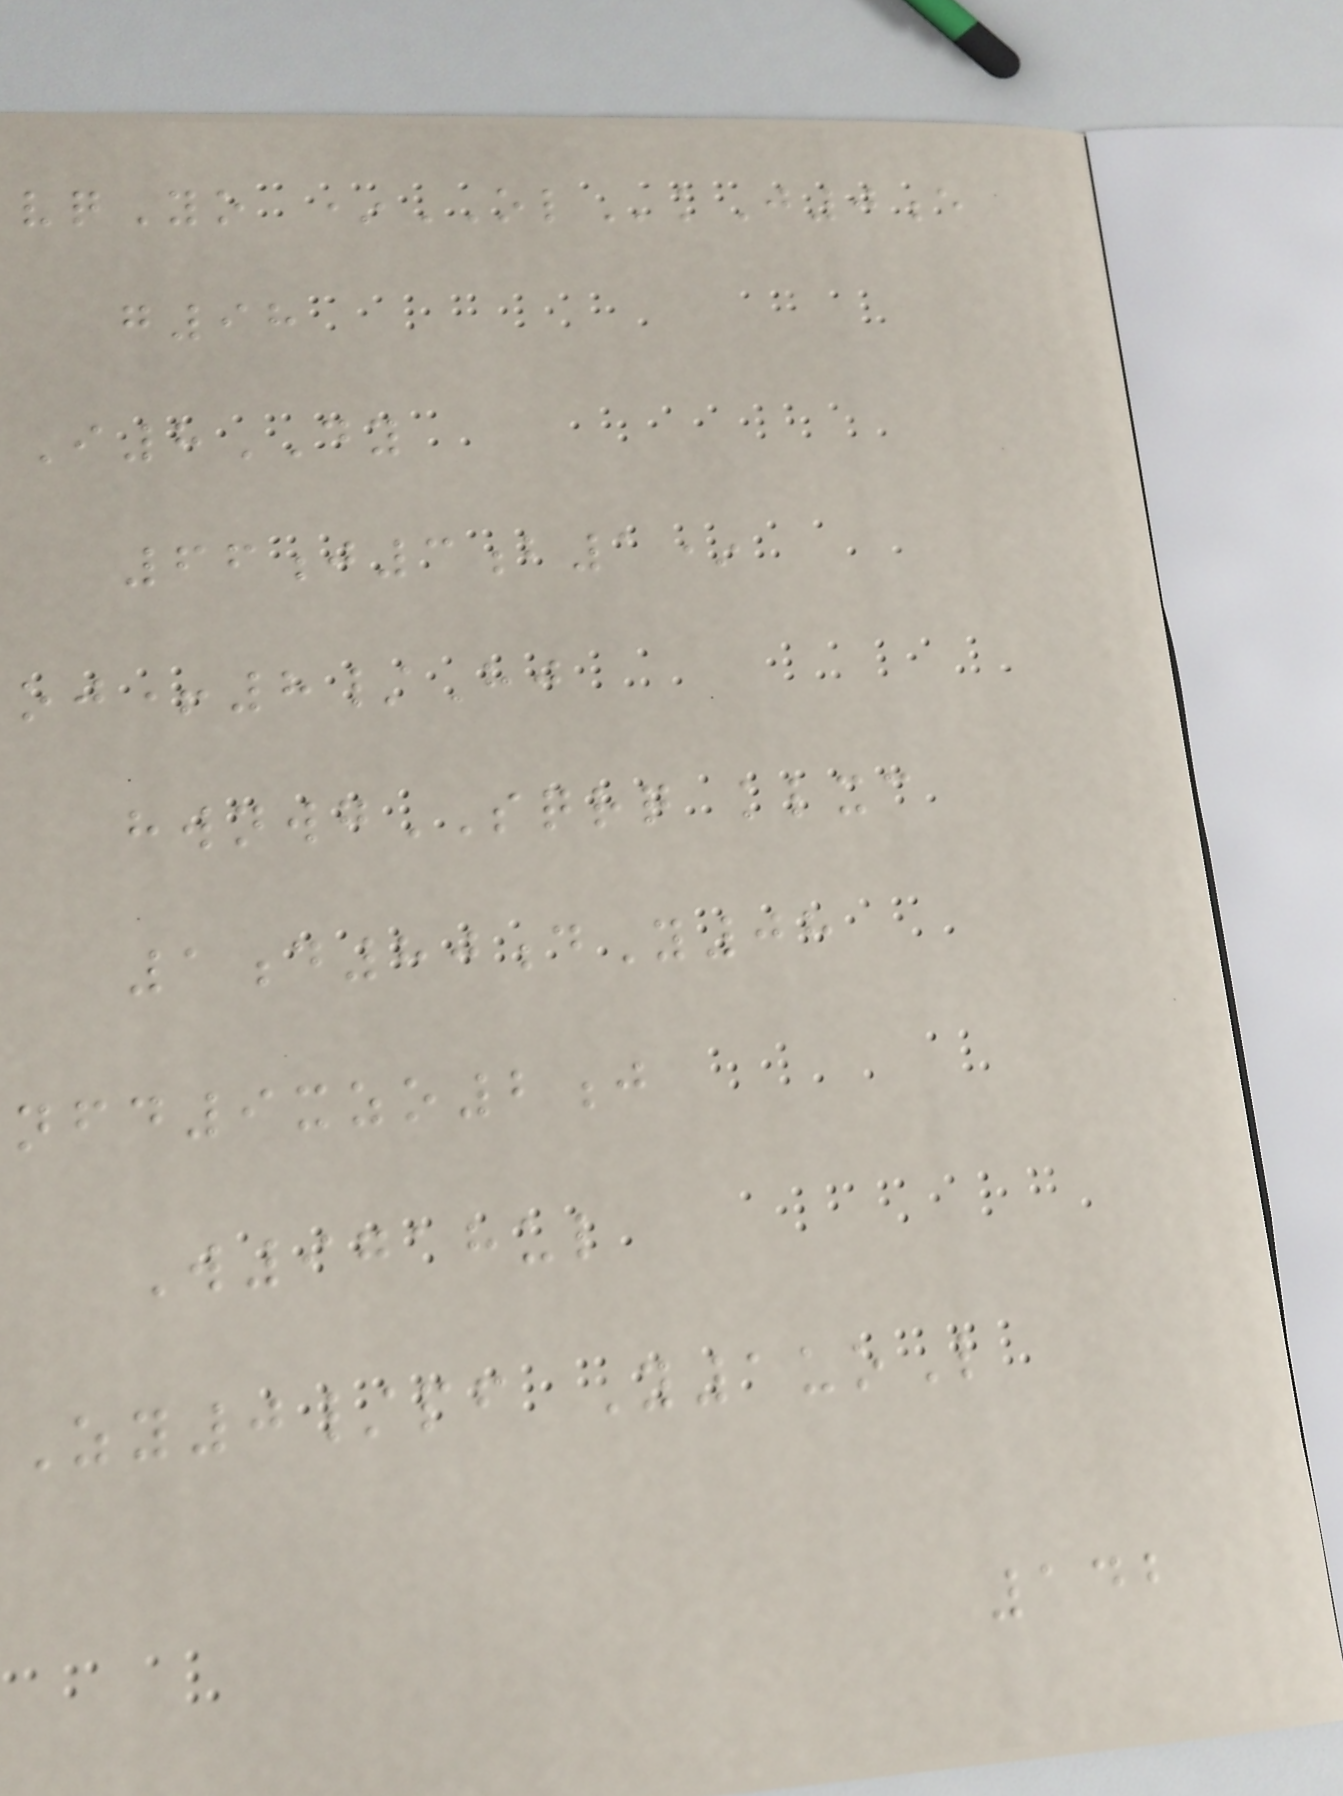vqYo *OLkJ0e
g98
I8DY
66j3b1*
oj+8/Hj
hwnwgSQRQ klxc
1d80dY08
nfd9xzo2j
W9718ul
Zy0/pf Y1uoL
142
